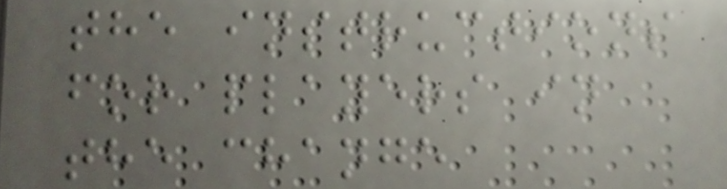the instructions
for players in
the change
